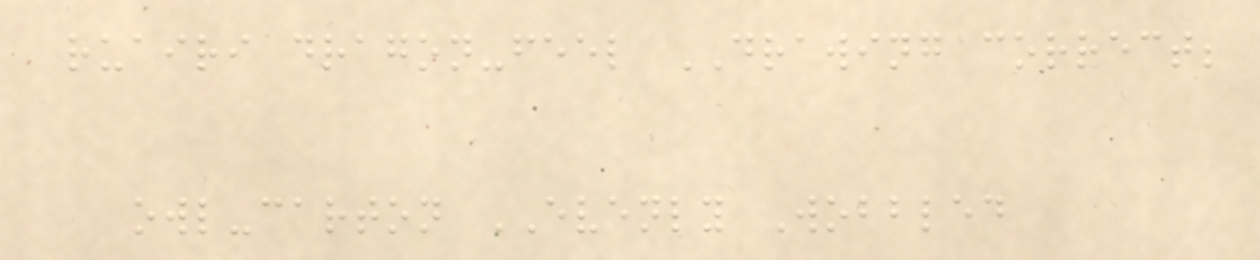ruairi dragon-feel DRAWING correct;
owl-carton EVENLY Wobbled
